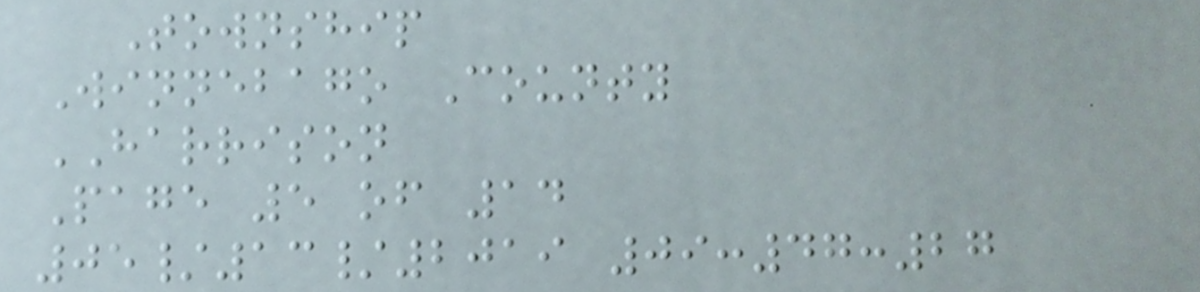Township
Winnebago County
HARRISON
Page 5 of 14
05/13/2019 09:47:27
